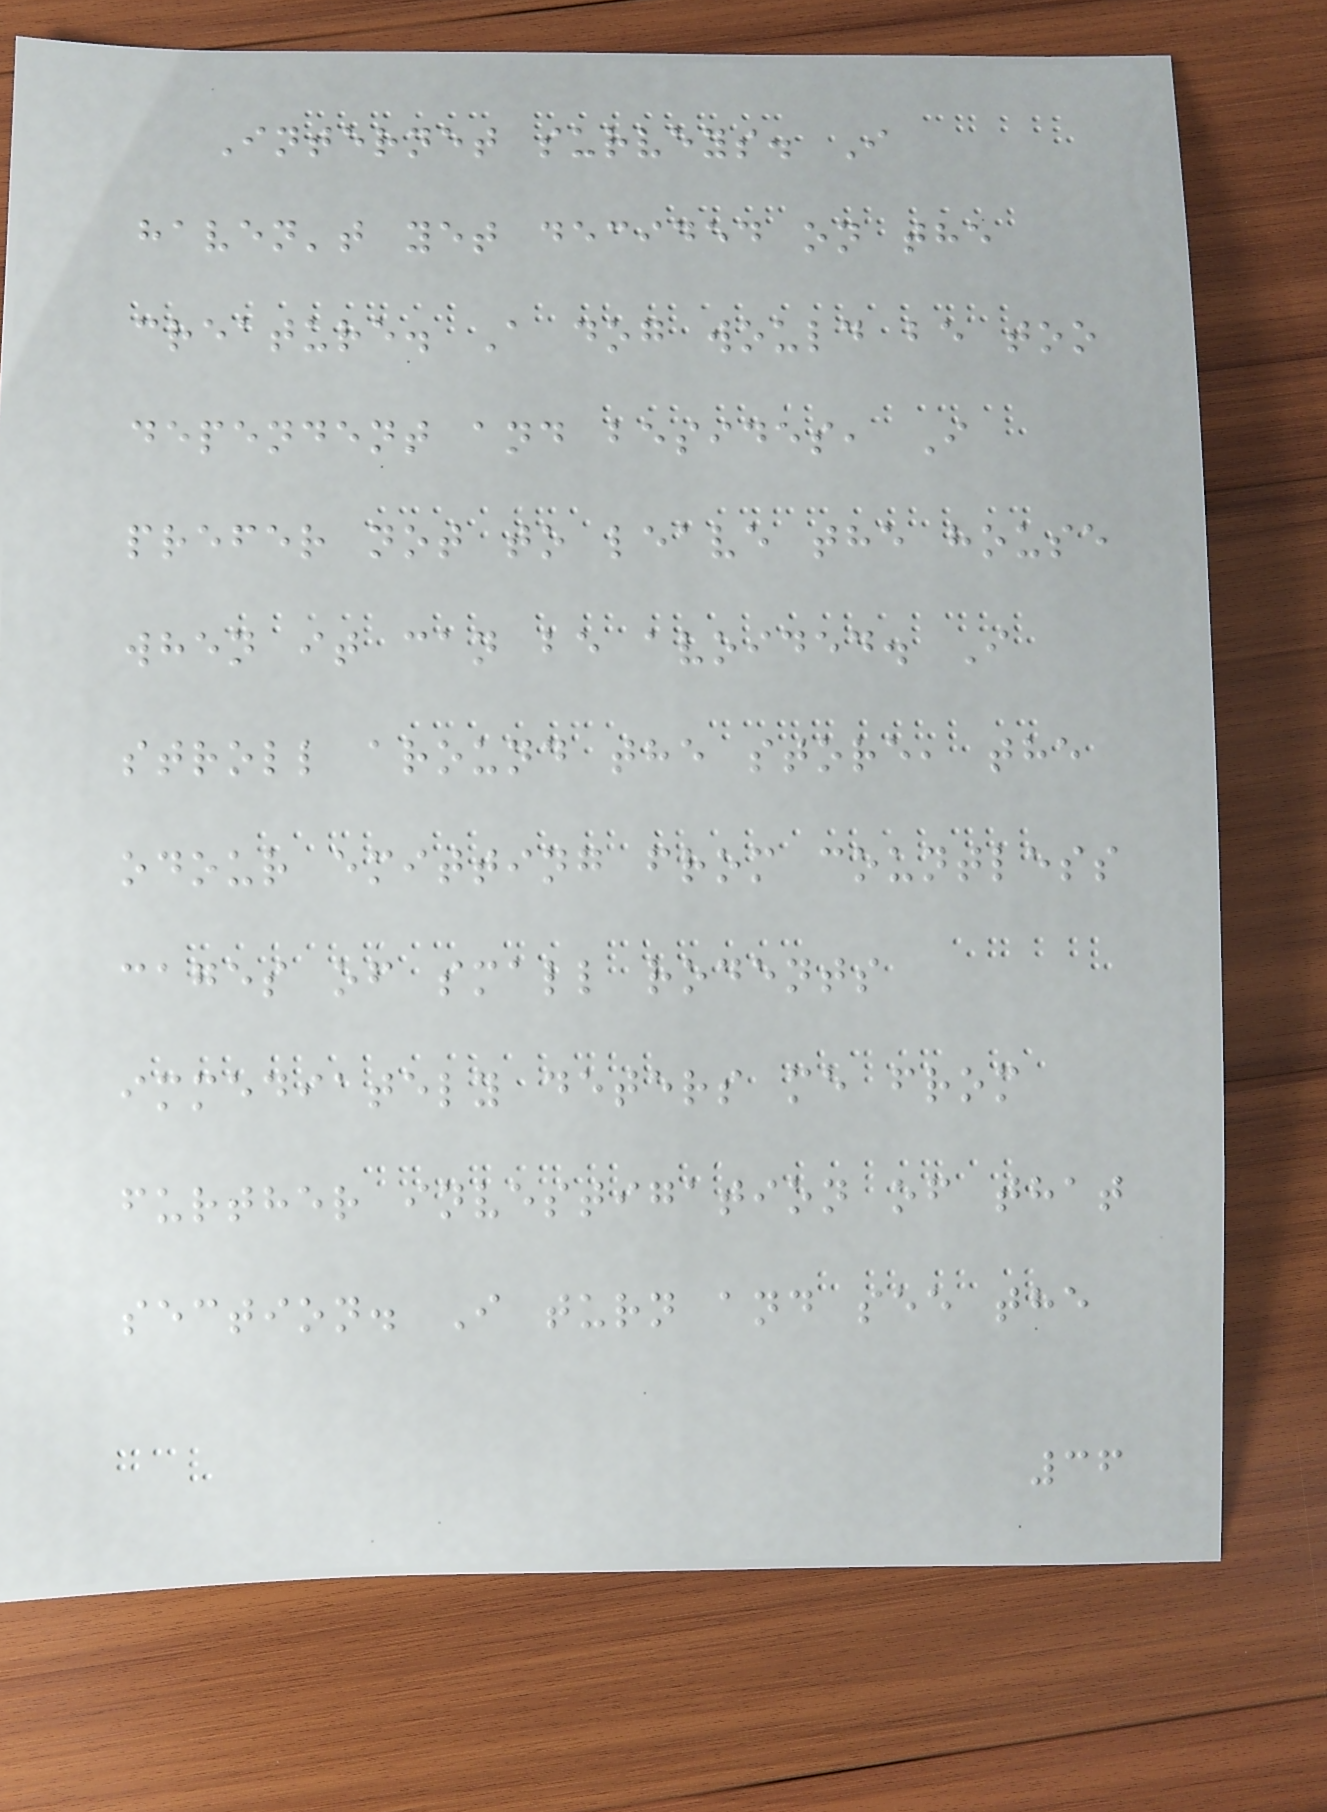Internet surveys. I
haven't yet decided on the
creature. A dog would be too
dependent and besides, I
prefer not to leave the house
when it can be avoided. I
stroll around the store, the
odour emitting from countless
cages of small rodents
immediately deters me from
further investigation of that
section. I turn and see the
36
